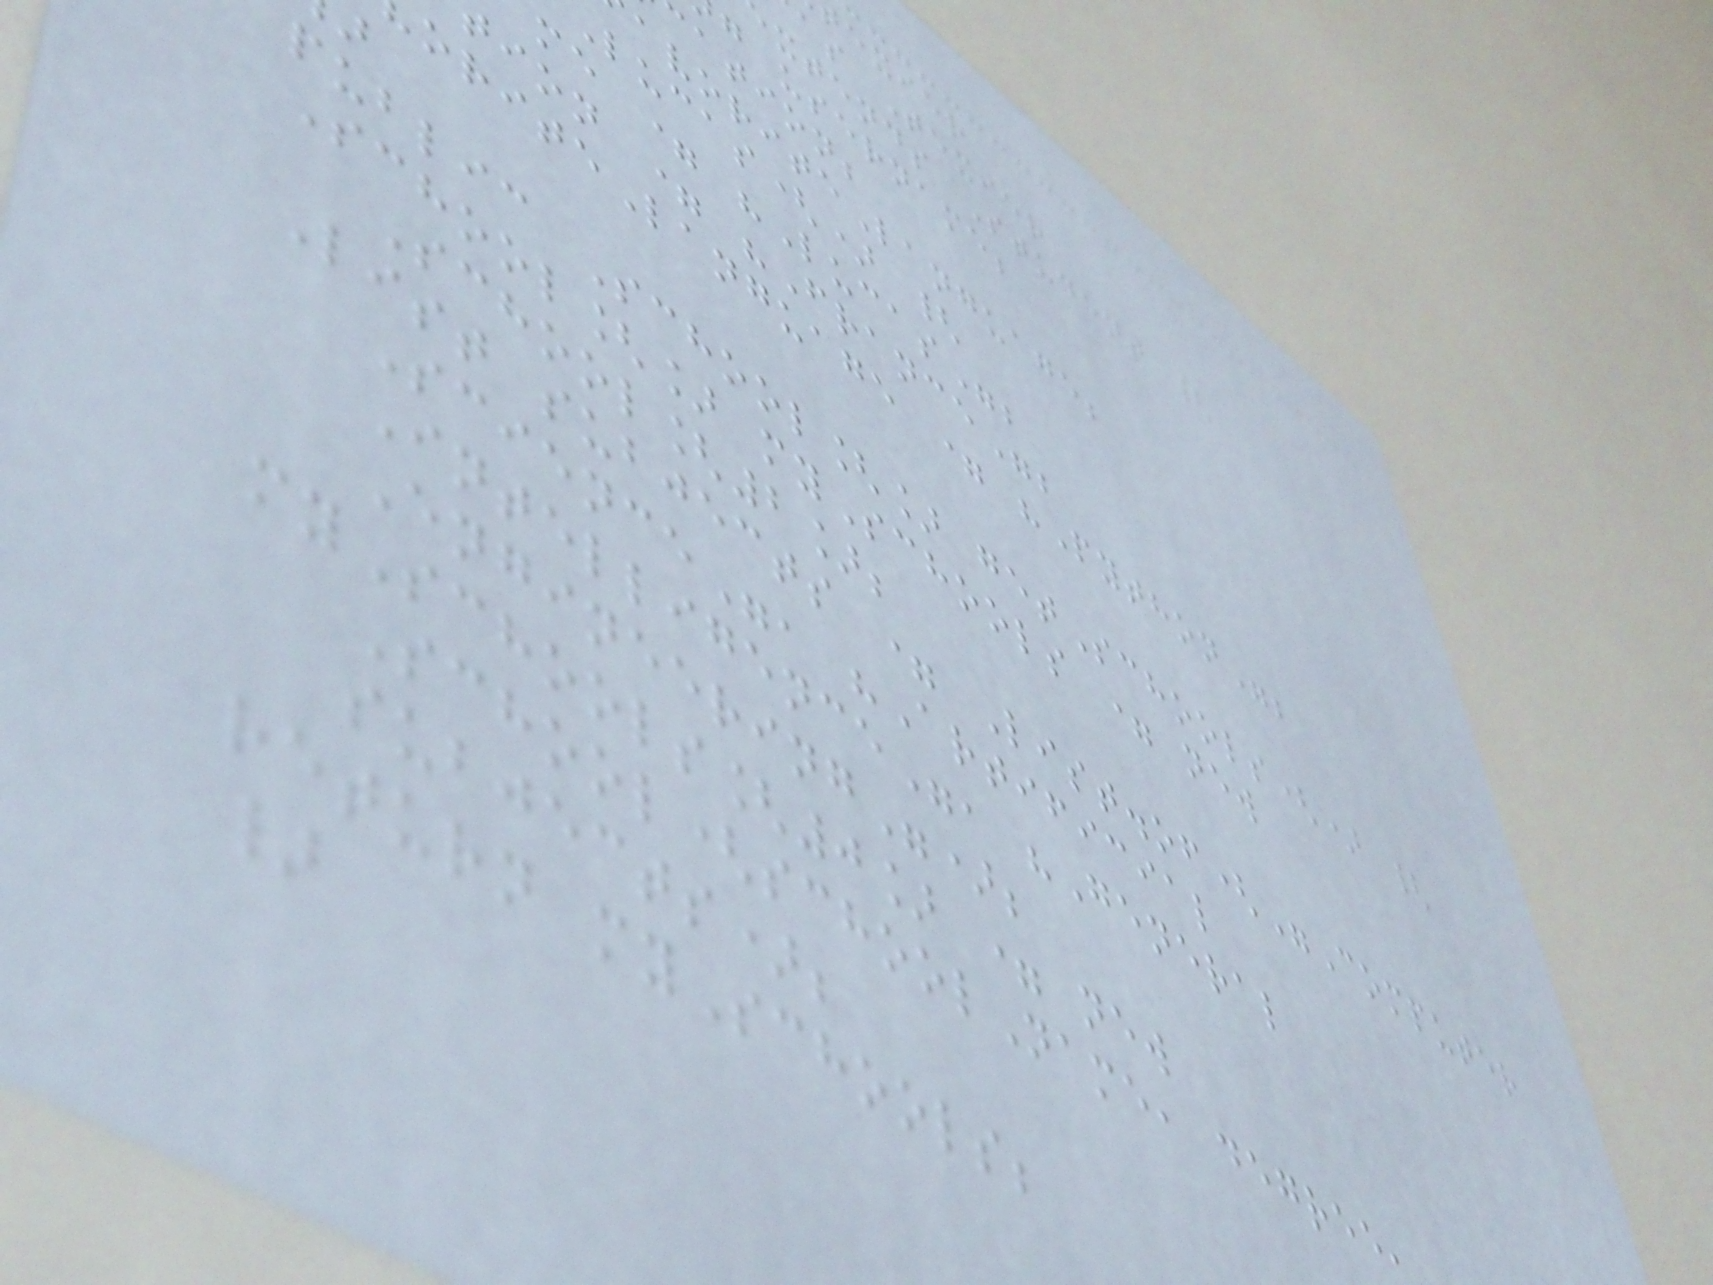as Texier
xtends Student {
g username;
ation;
avoriteLanguage;
lucas() {
me = "Lucas";
tion = "France";
oriteLanguage = "Python";
public School[] getSchools() {
School[] mySchools = new
School[2];
List subjects = List.of("Computer
Science", "Artificial
Intelligence", "General
Engineering");
mySchools[0] = new
School(schoolName, degree
subjects);
return mySchools;
}
